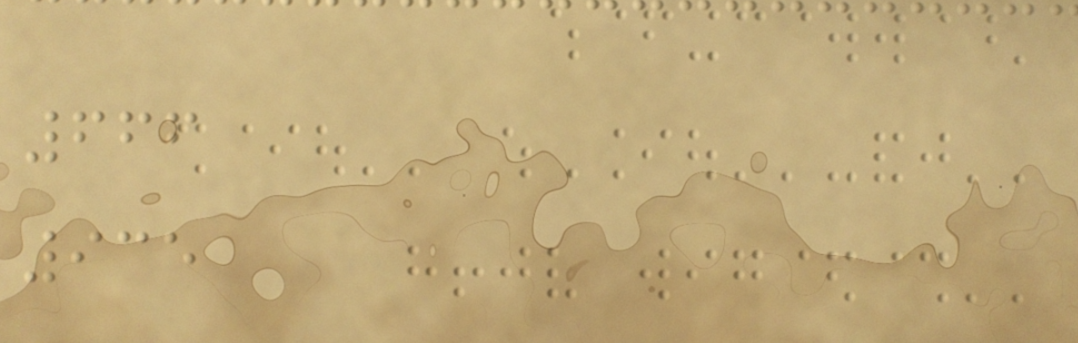666
935
